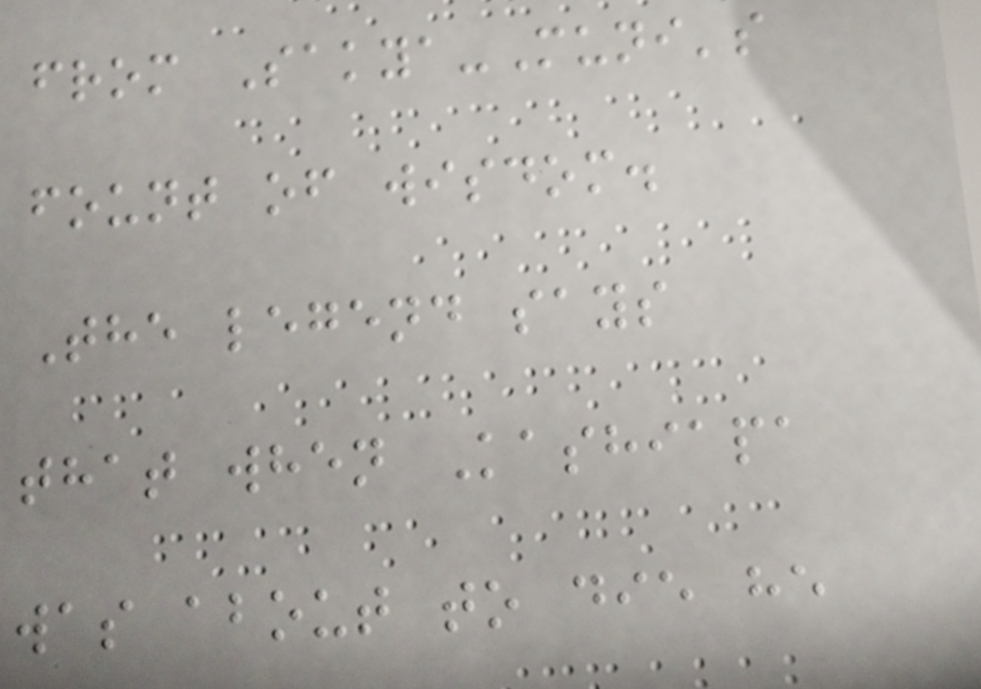from Sakya-Muni's
fount of wisdom.
The legend says
that when Kashiapa
was about to die he
